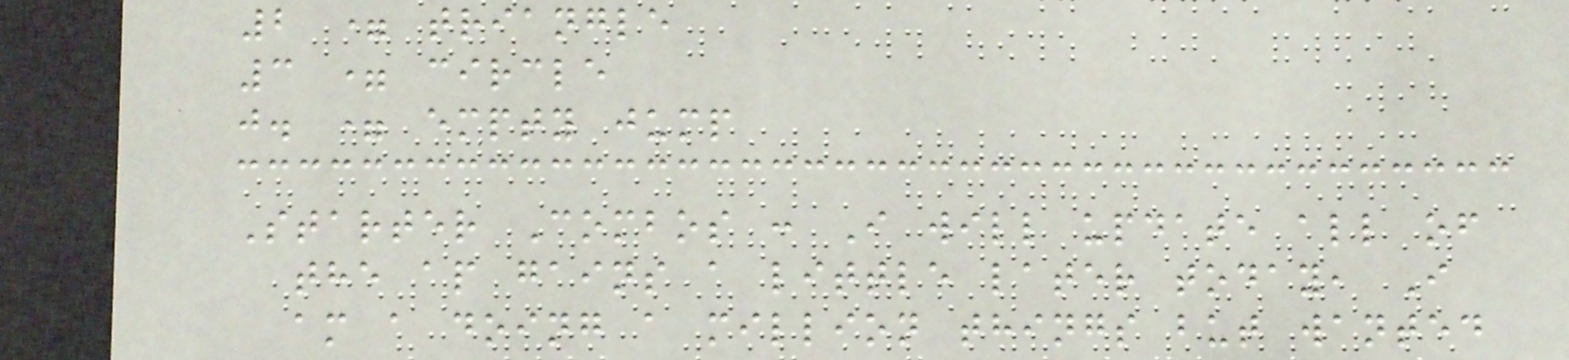2 = triangle
3 = circle
j. = empty jump
Starter Combos : I will update all of
the ap gains a little later today, I
am a doing a million things but wanted
